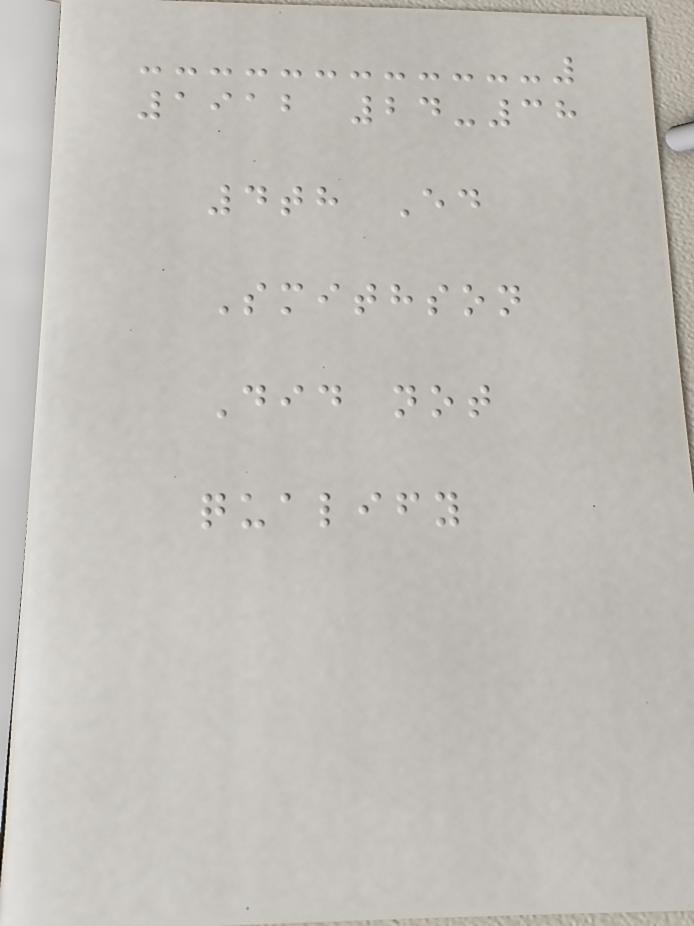1912 24-38
4th Ed
Smithson
Did not
qualify
